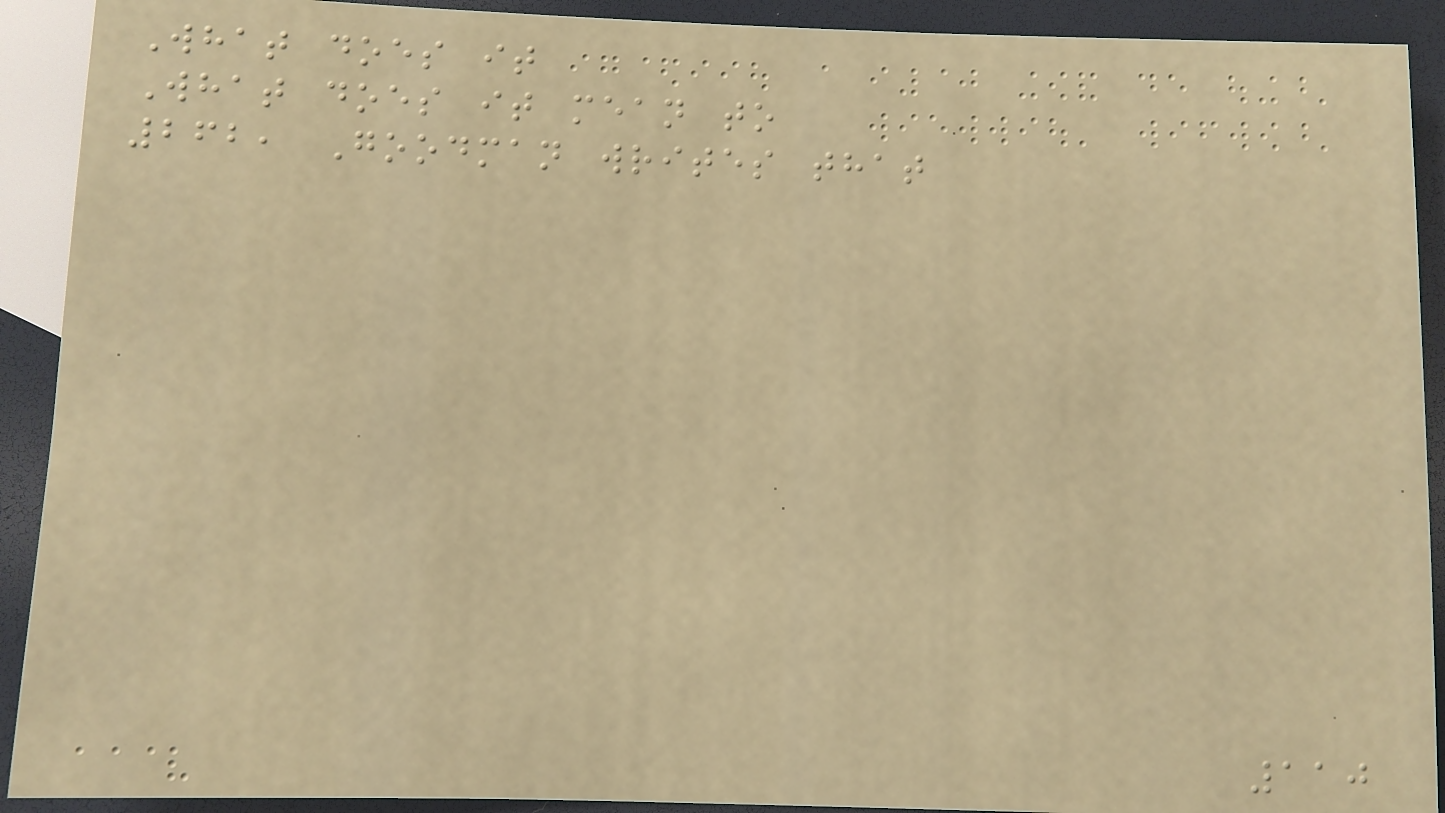What does it
What does it mean to
262, Goodman writes that
110
